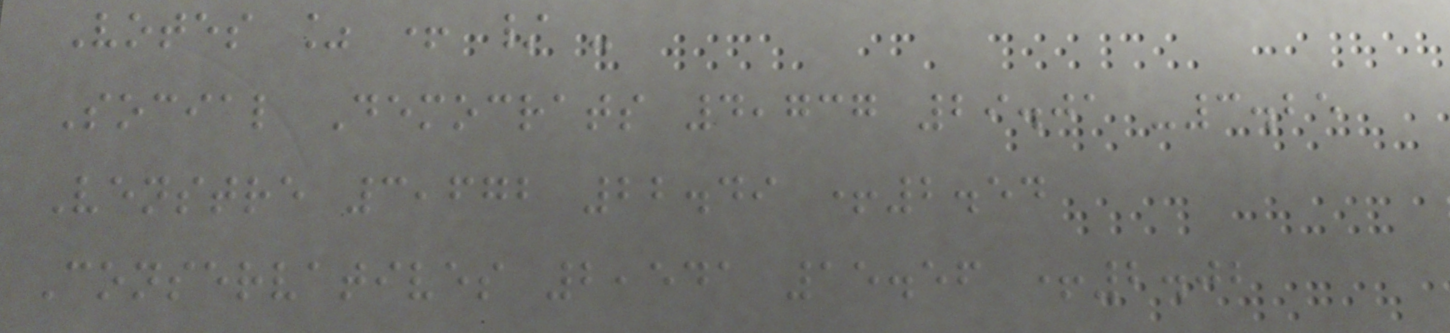Votes % + / -
Social Democrats 4,737 29.01 -3.25
Venstre 3,672 22.49 +2.54
Conservatives 2,541 15.56 +2.02
